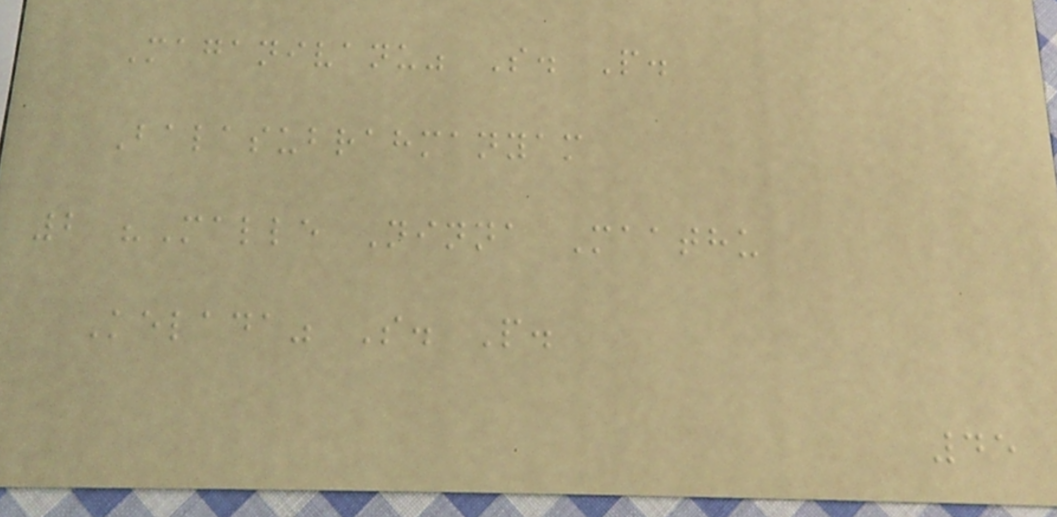Maganivanu" S. P.
Balasubrahmanyam
2 "Malle Ninna Maathu
Kelada" S. P.
45
